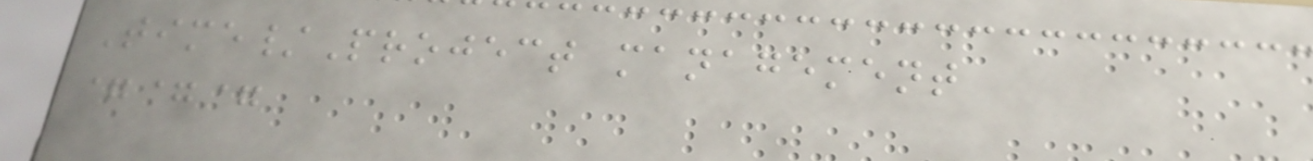Time/Project management
===
